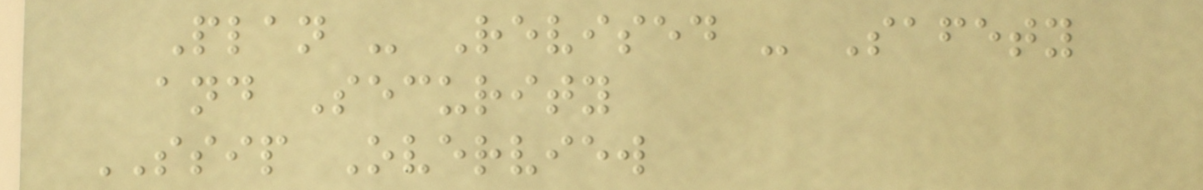Plan - Revised - Safety
and Security
SSIP Overview
